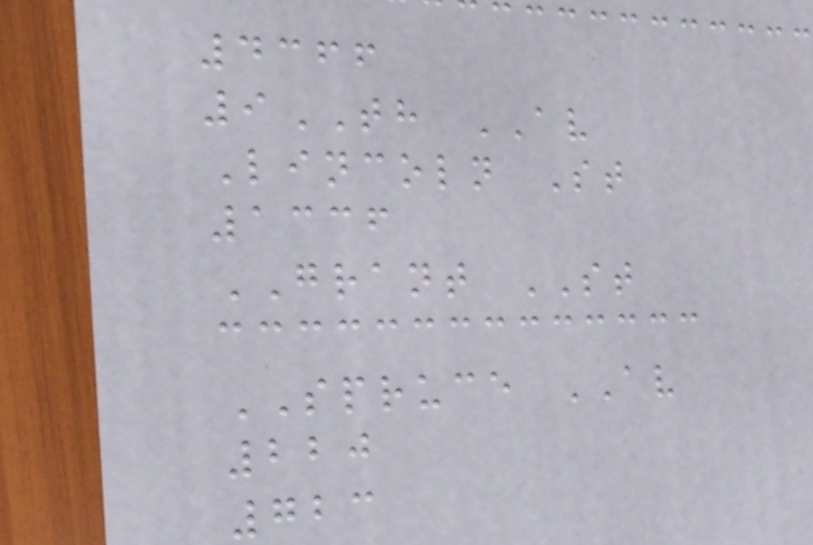4366
9TH AV
Lincoln St
1336
GRANT ST
SPRUCE AV
220
723
